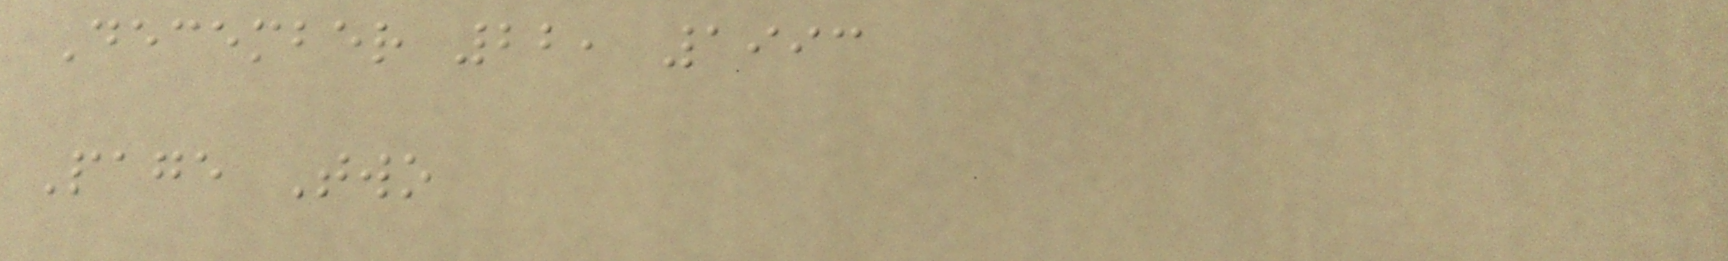December 22, 1993
Page Two
